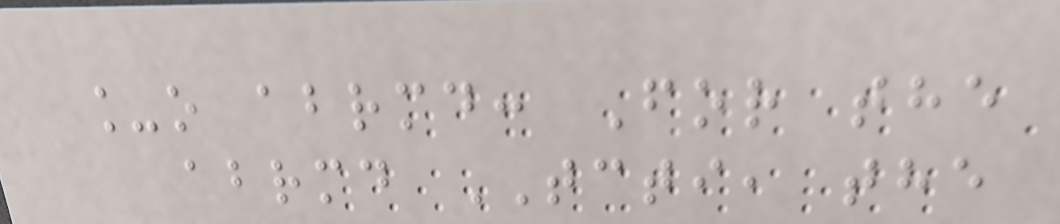_o abrmd: For the
abrmd TCTI, the
